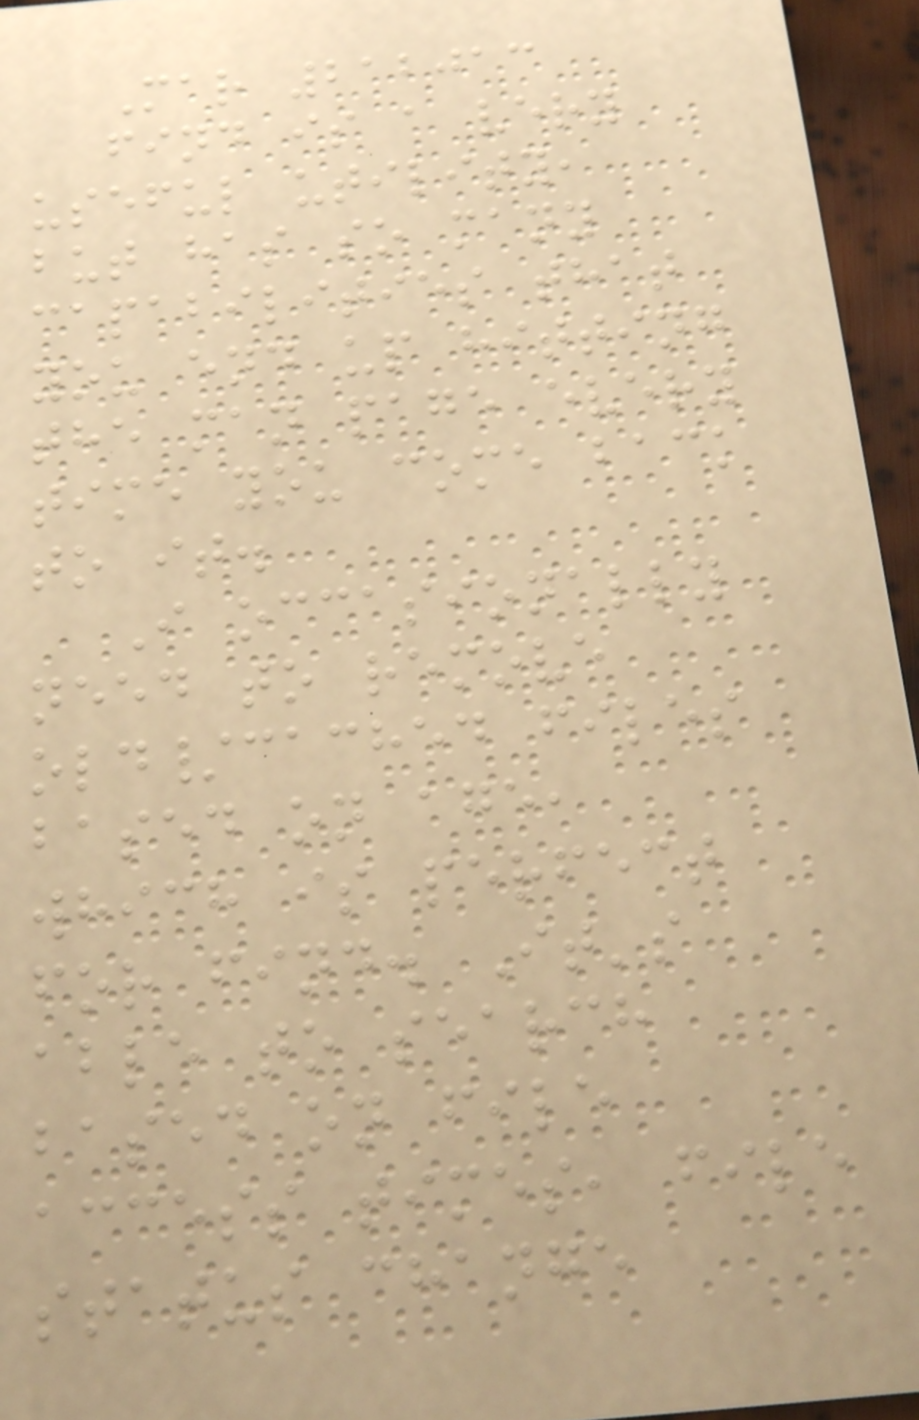Mar 212013
find is a very
useful utility,
but has so many
capabilities that
you end up hitting
the man page every
time you come back
to it.
I occasionally
need to remove
old/cached files
based on age,
which is perfect
for find. It's
able to search
based on file
access times, file
status change
